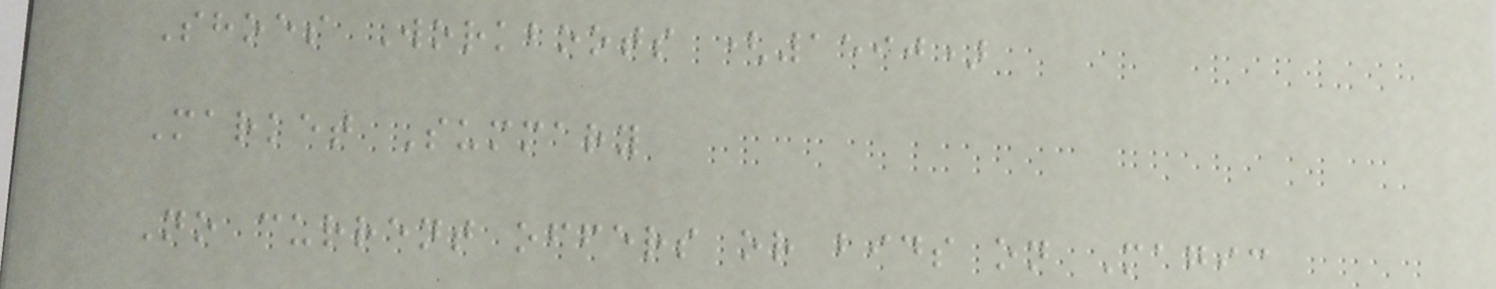Shoes Workboots (1590)
Market Summary
No current offers or bids on Magic
